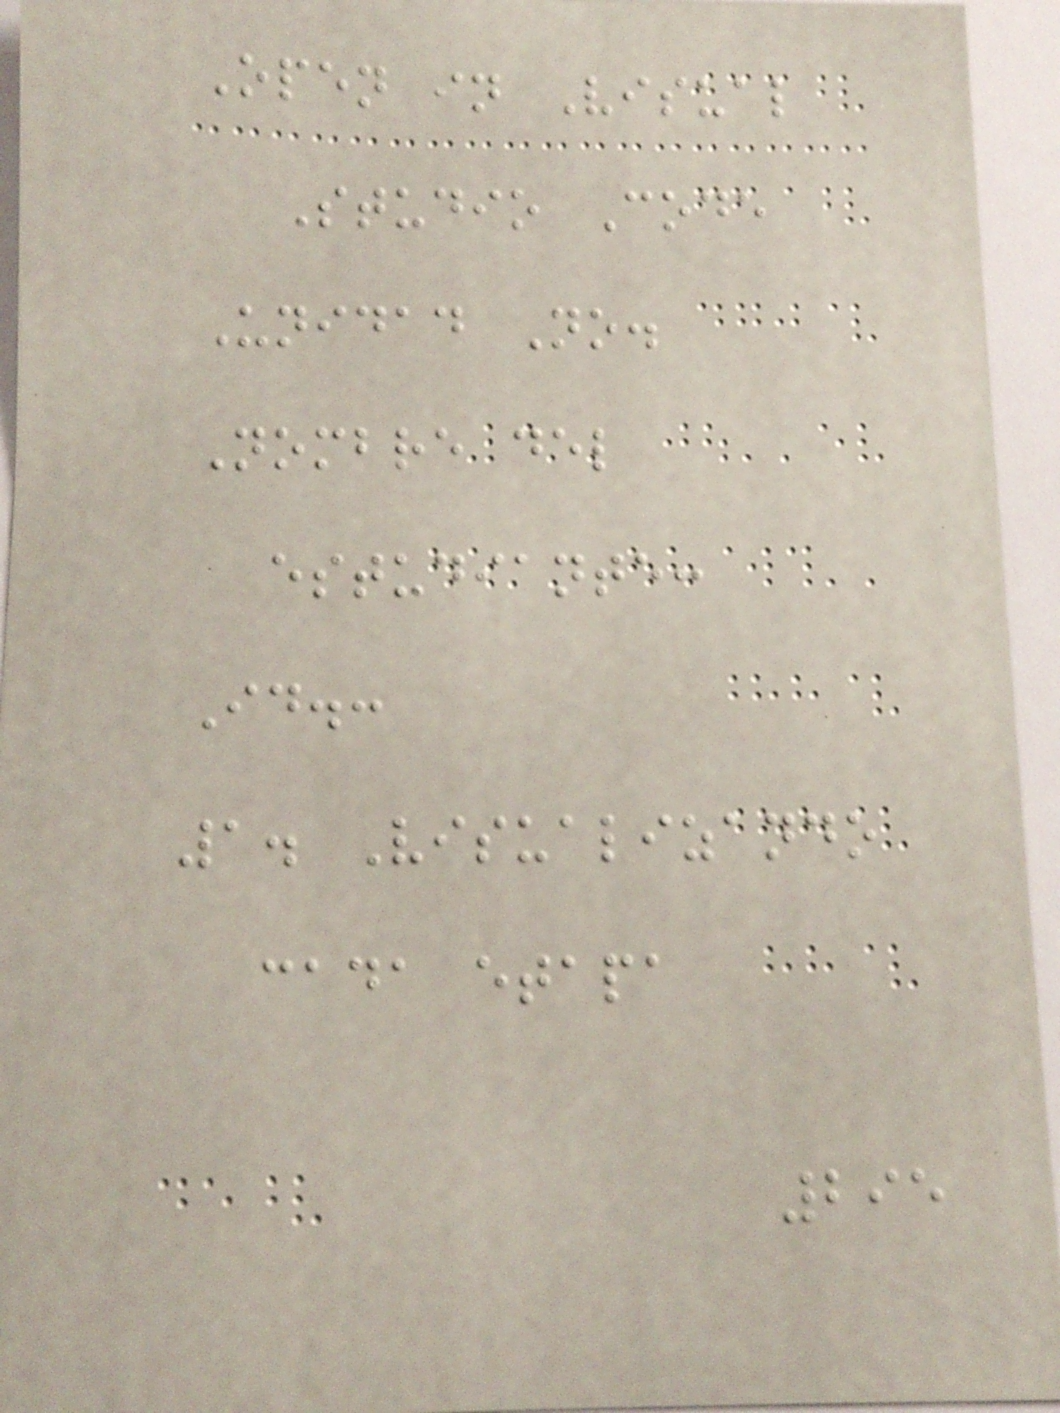Open in Visual
Studio Code
Unidad No.
Nombre del
estudiante:
Id.:
1. Visualizando
cada etapa
295
